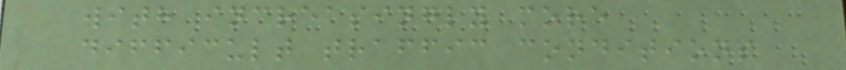with increasingly more
difficult traffic conditions
